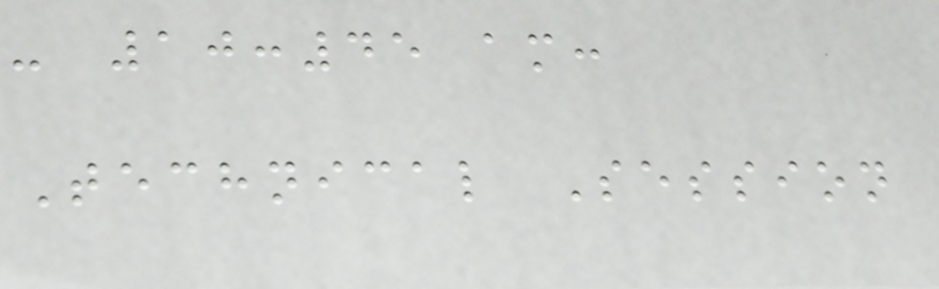- 10:45 am:
Technical Session
